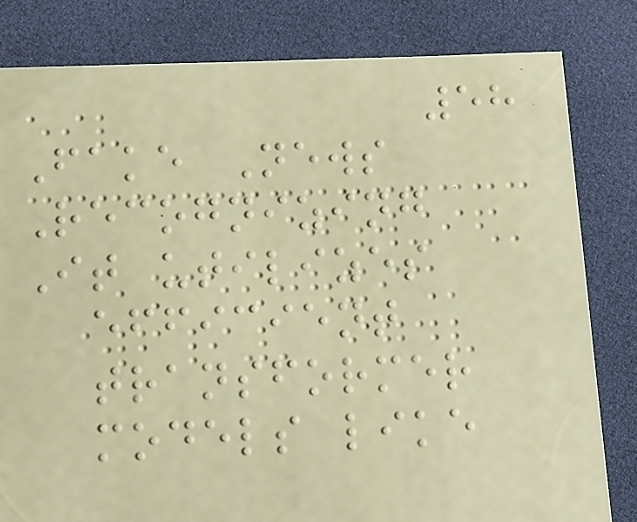58
Fake News
Recognizing
It utilizes
efficient
transformer
models like
